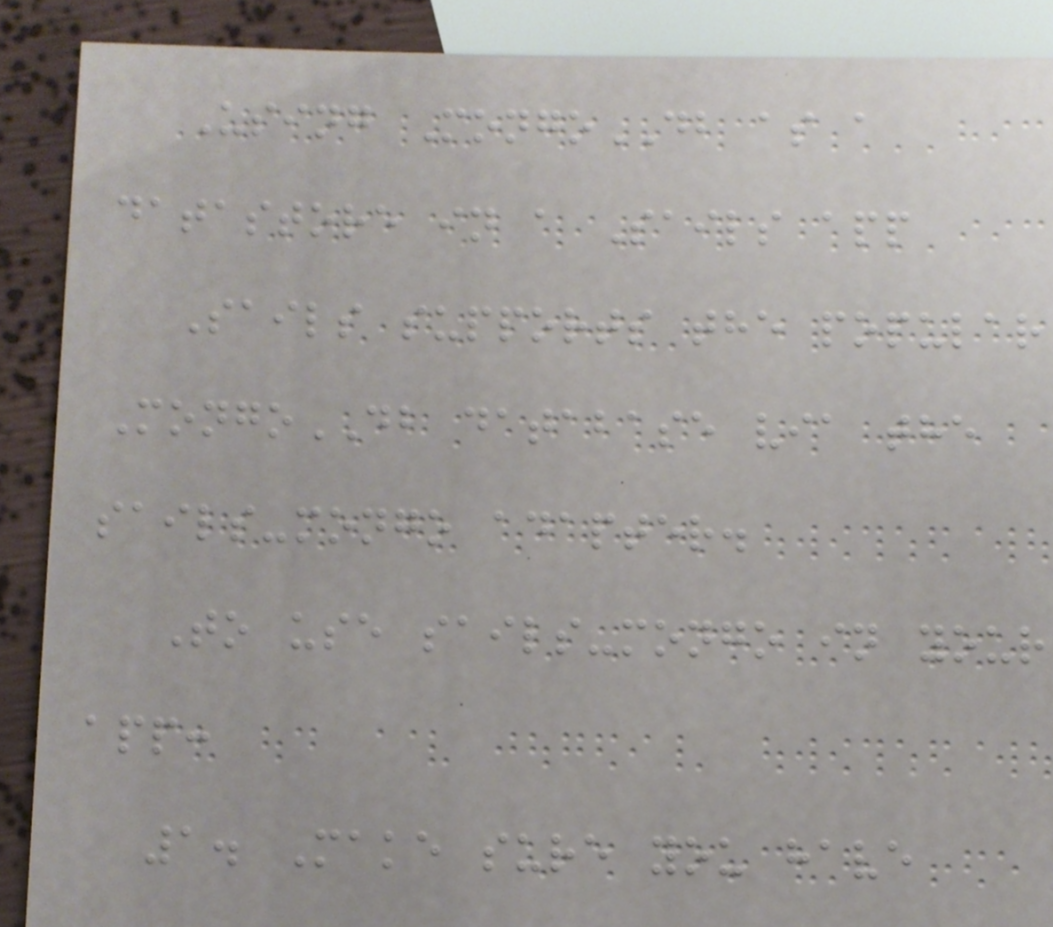Using MongoDB as a
datastore in a Sails app
Sails supports the popular
MongoDB database via the
sails-mongo adapter.
To use sails-mongo in your
app:
1. Make sure you have
